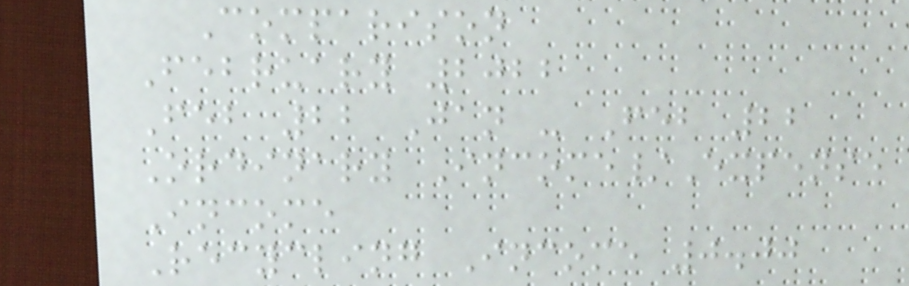Comparison
February 2022
Feb 22 Jan - Feb 22
Ordinary Income/Expense
Income
Recycling Income 0.00
